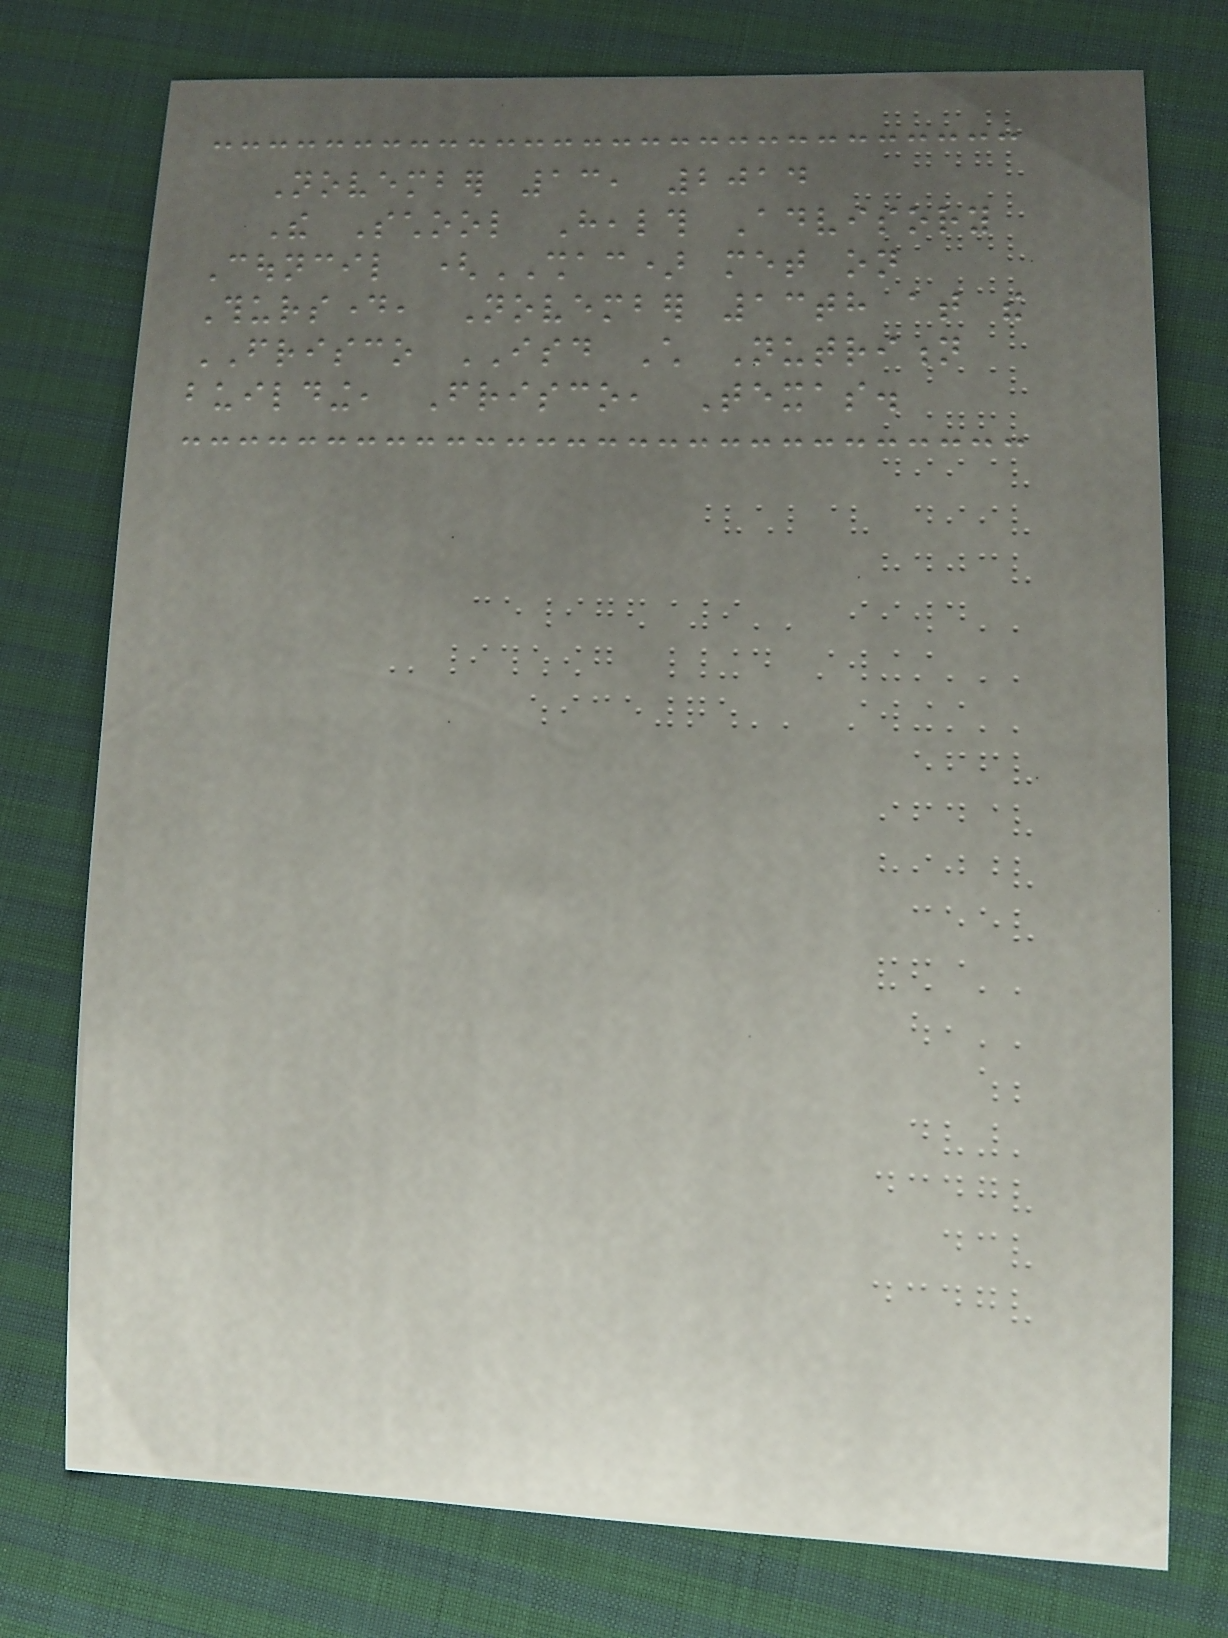November 13, 2014
The School Health Advisory
Council (SHAC) met on
Thursday, November 13th at the
FRISCO ISD Child Nutrition
building, Frisco, Texas.
